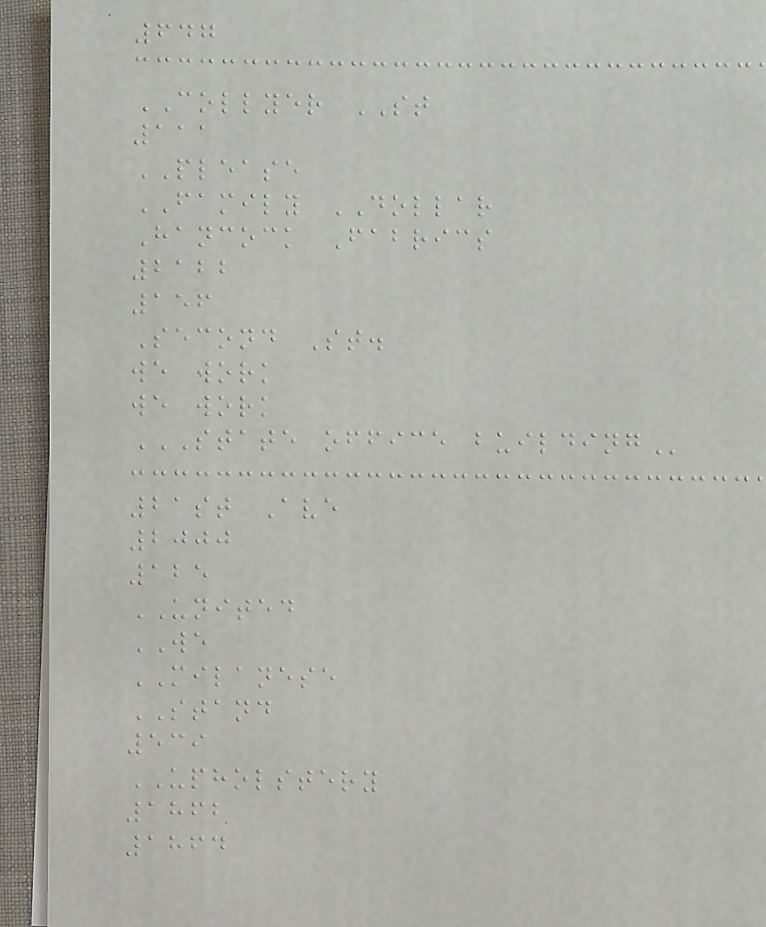647
COLLYER ST
111
PLEASE
FAMILY DOLLAR
Hancock Fabrics
2122
156
Second St.
we work
we work
STATE OFFICE BUILDING
21st Ave
2000
125
UNITED
WE
MILANESE
STAND
539
UPHOLSTERY
1862
1864
